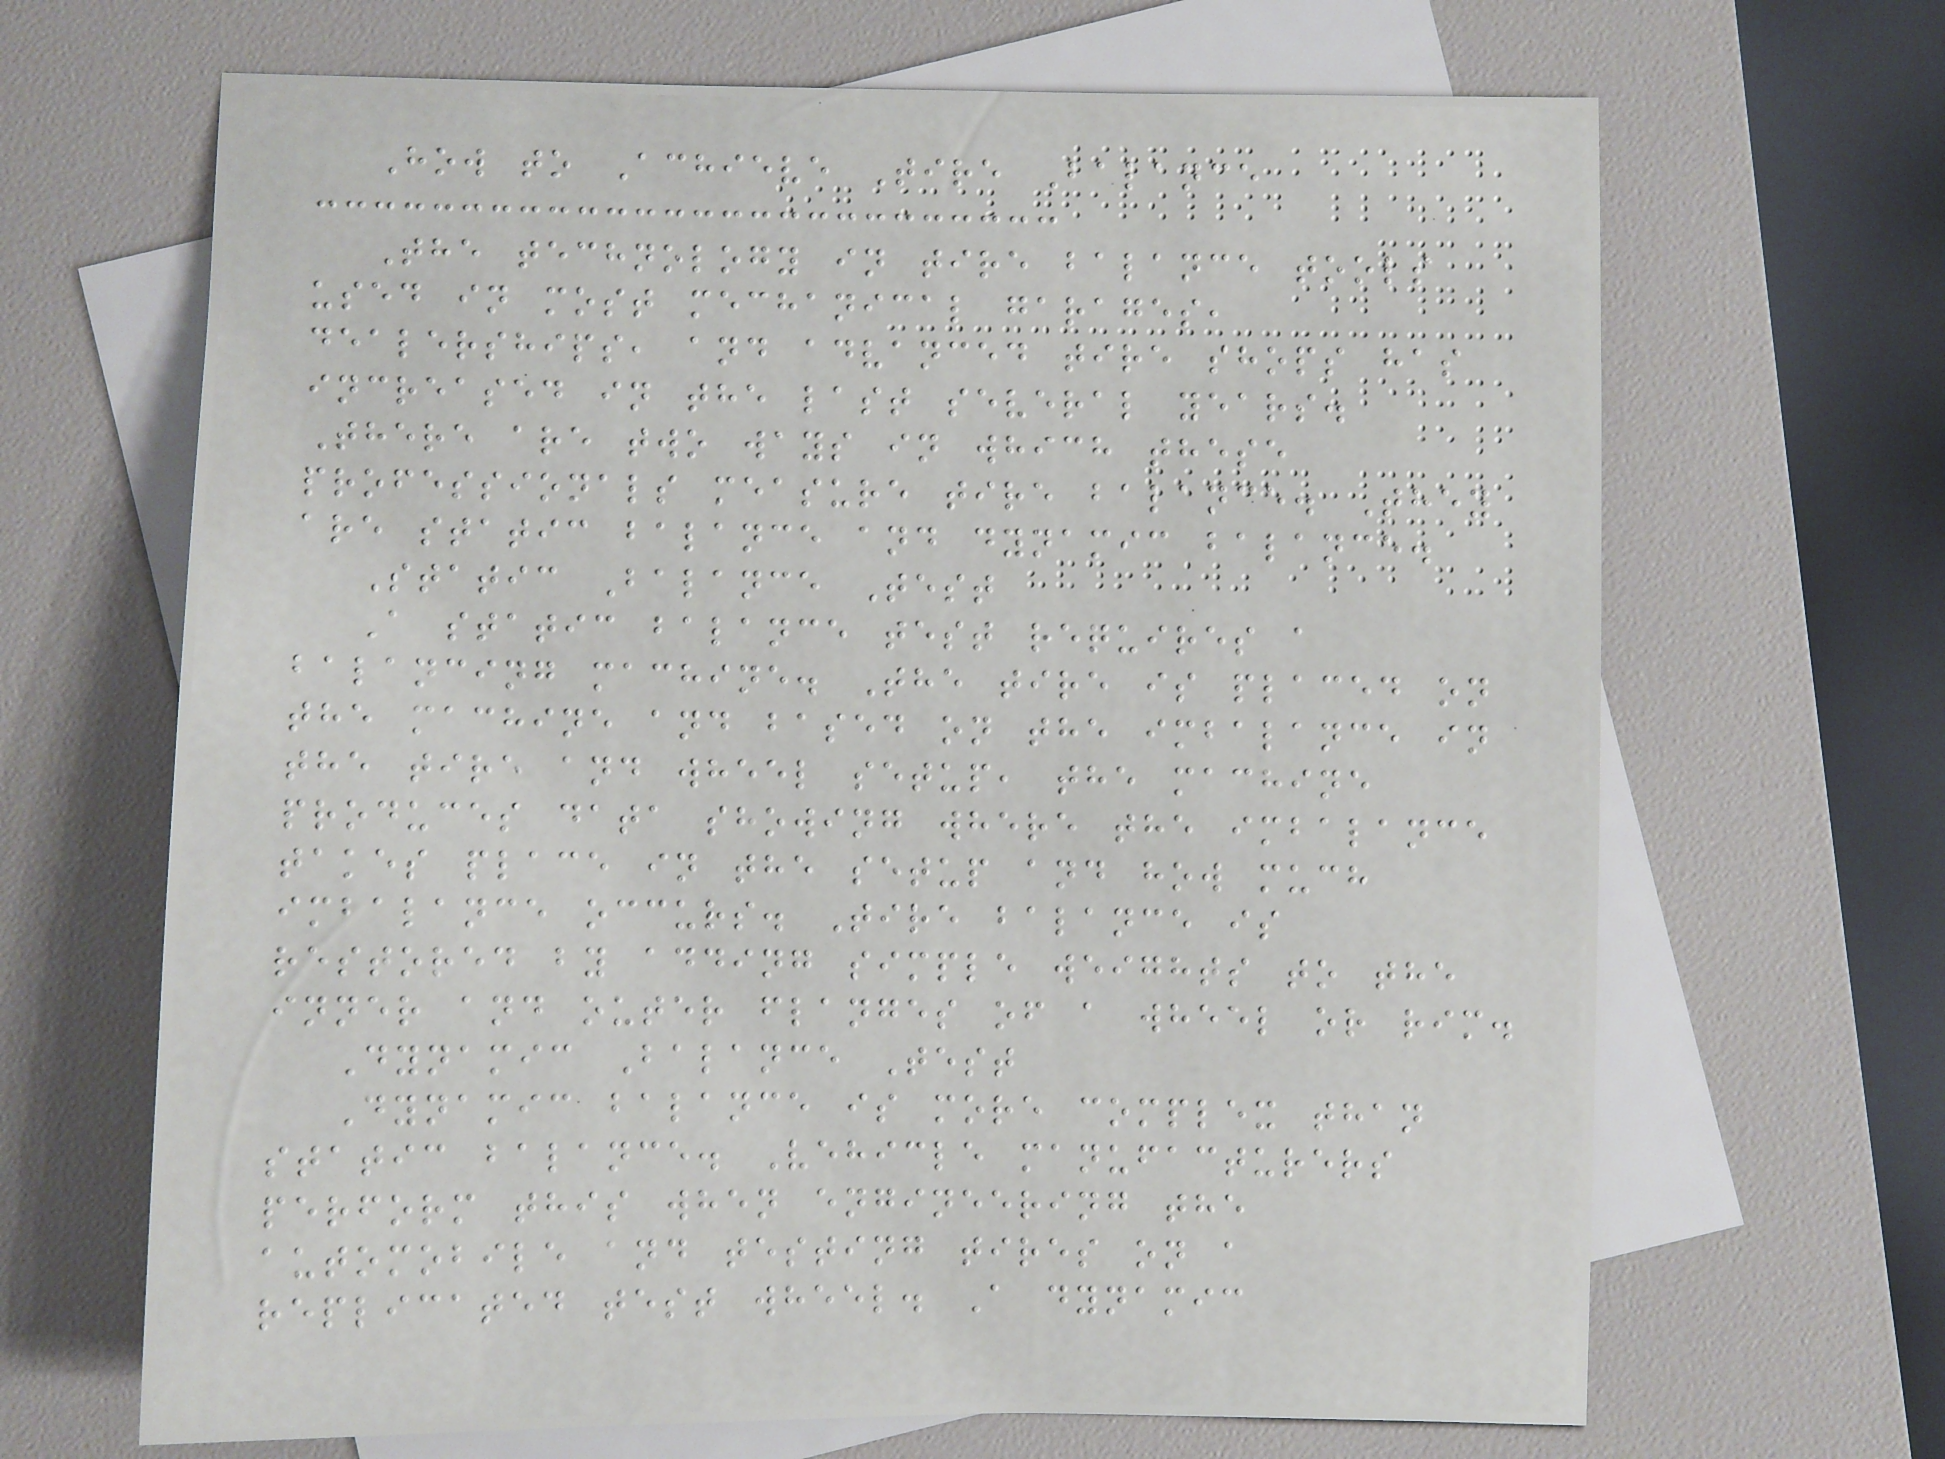How to Achieve Tire Balance
The technology in tire balance tools
used in most mechanical garages,
dealerships, and advanced tire shops has
increased in the last several years.
There are two ways in which these
professionals measure tire balance. They
are static balance and dynamic balance.
Static Balance Test
A static balance test requires a
balancing machine. The tire is placed on
the machine and based on the imbalance in
the tire and wheel setup, the machine
produces data showing where the imbalance
takes place in the setup and how much
imbalance occurs. Tire balance is
restored by adding simple weights to the
inner and outer flanges of a wheel or rim.
Dynamic Balance Test
Dynamic balance is more complex than
static balance. Vehicle manufacturers
perform this when engineering the
automobile and testing tires on a
replicated test wheel. A dynamic
